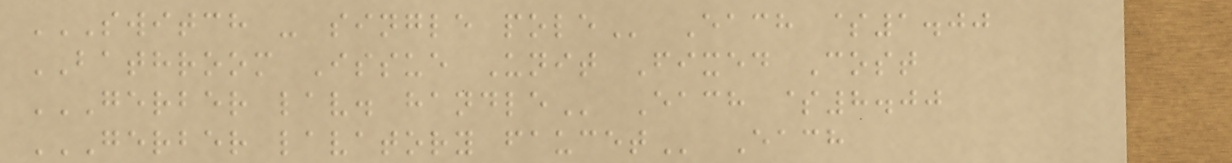SWITCH - SINGLE POLE Each $1.00
BATHROOM Issue Unit Fixed Cost
GERBER LAV. HANDLE Each $8.00
GERBER LAVATORY FAUCET Each
